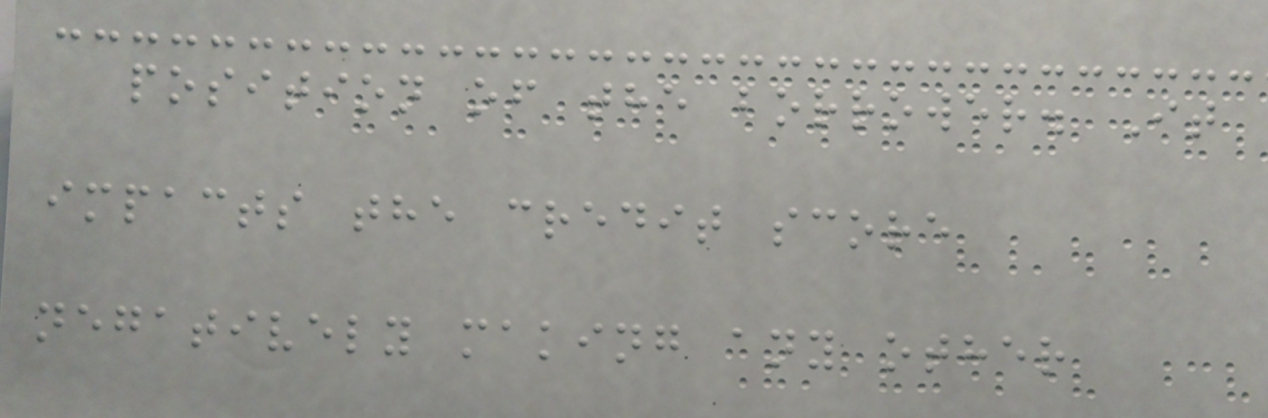position of the borrower. It
impacts the credit score
negatively making any other
